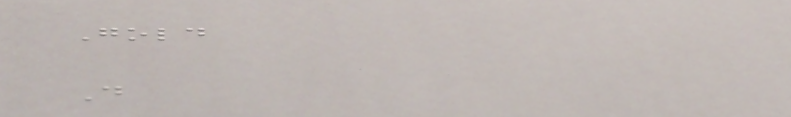Gold
D
